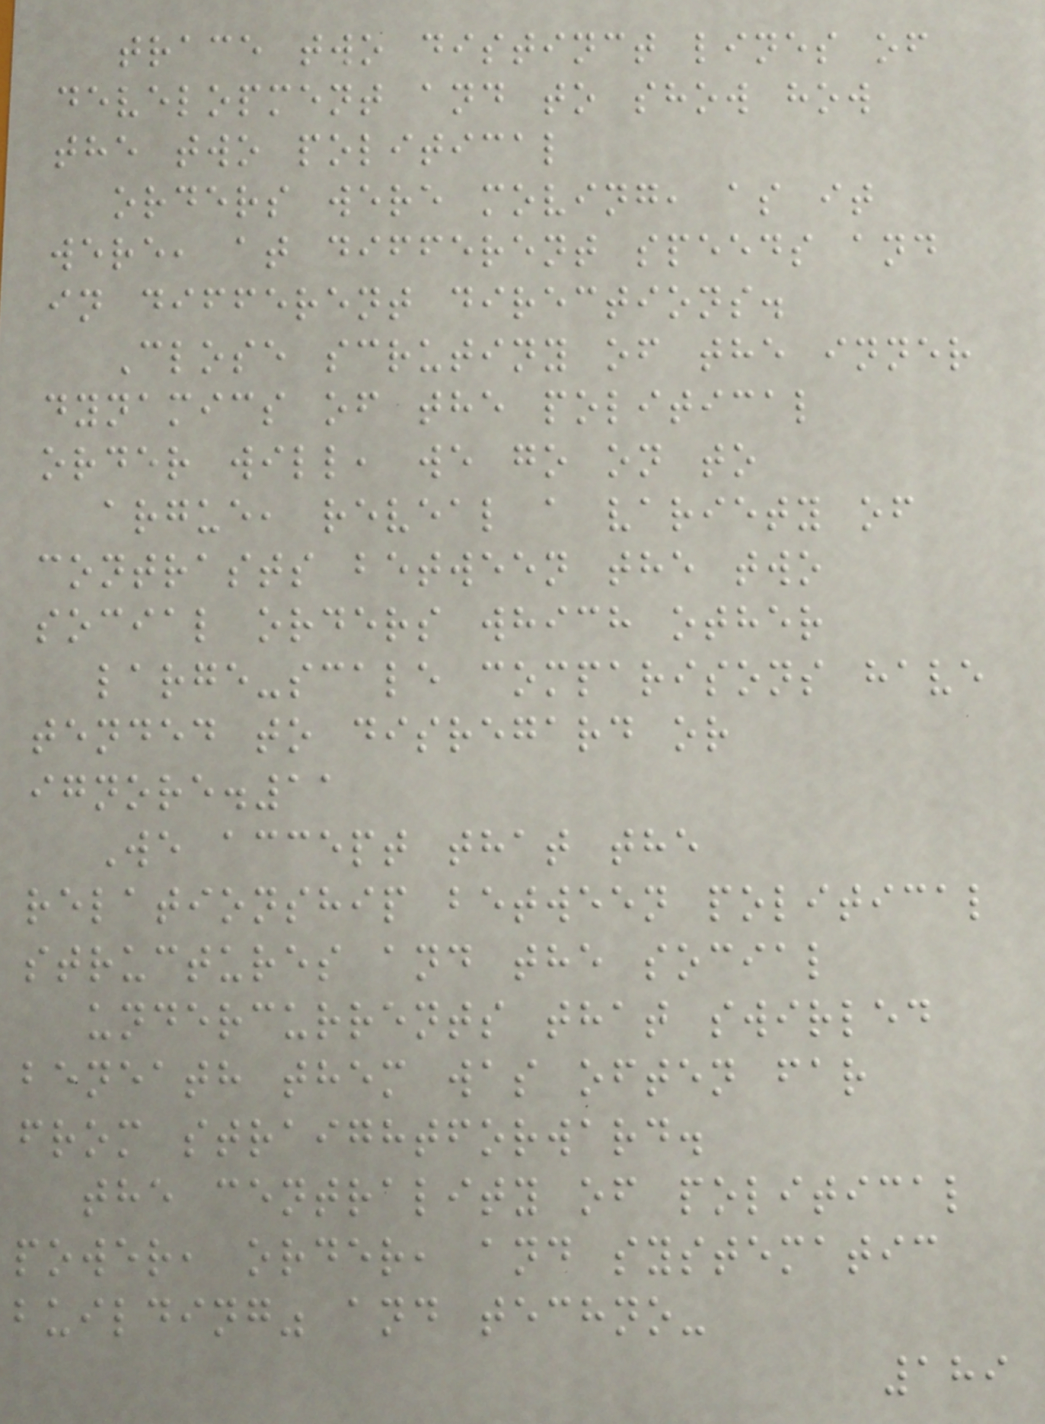trace two distinct lines of
development and to show how
the two political
orders were moving, as it
were, at different speeds and
in different directions.
Close scrutiny of the inner
dynamics of the political
order will, we go on to
argue, reveal a variety of
contrasts between the two
social orders which other
large-scale comparisons have
tended to disregard or
ignore.11
We accept that the
relationship between political
structures and the social
undercurrents that swirled
beneath them was often far
from straightforward.
the centrality of political
power, order, and systematic
building" and techno-
189
